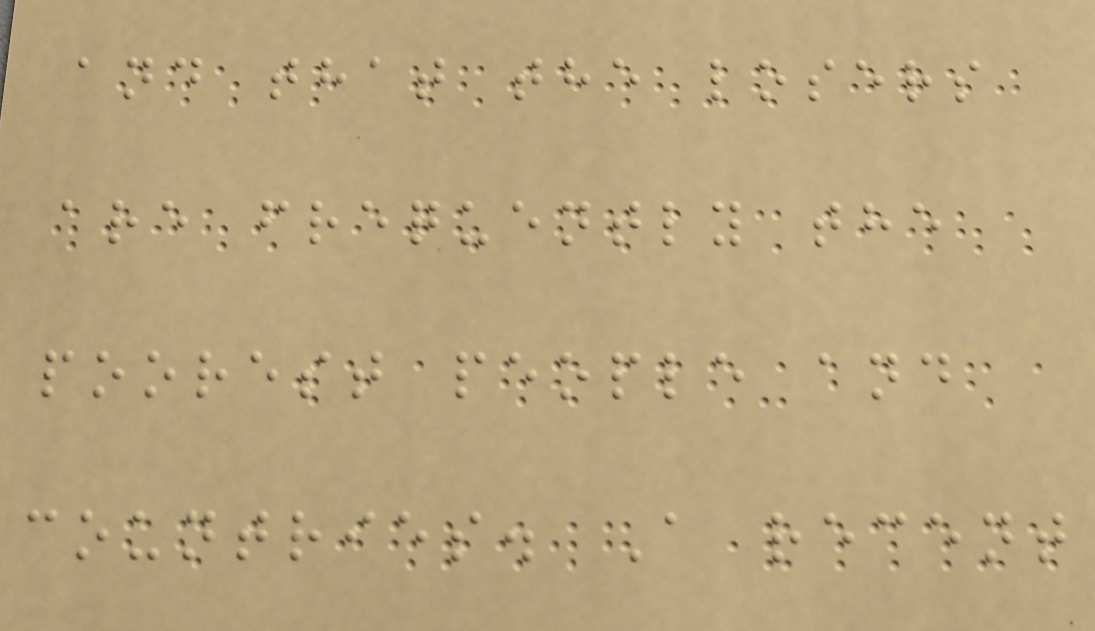and that the losers
are frequently the
poorest people and
countries. A recent
